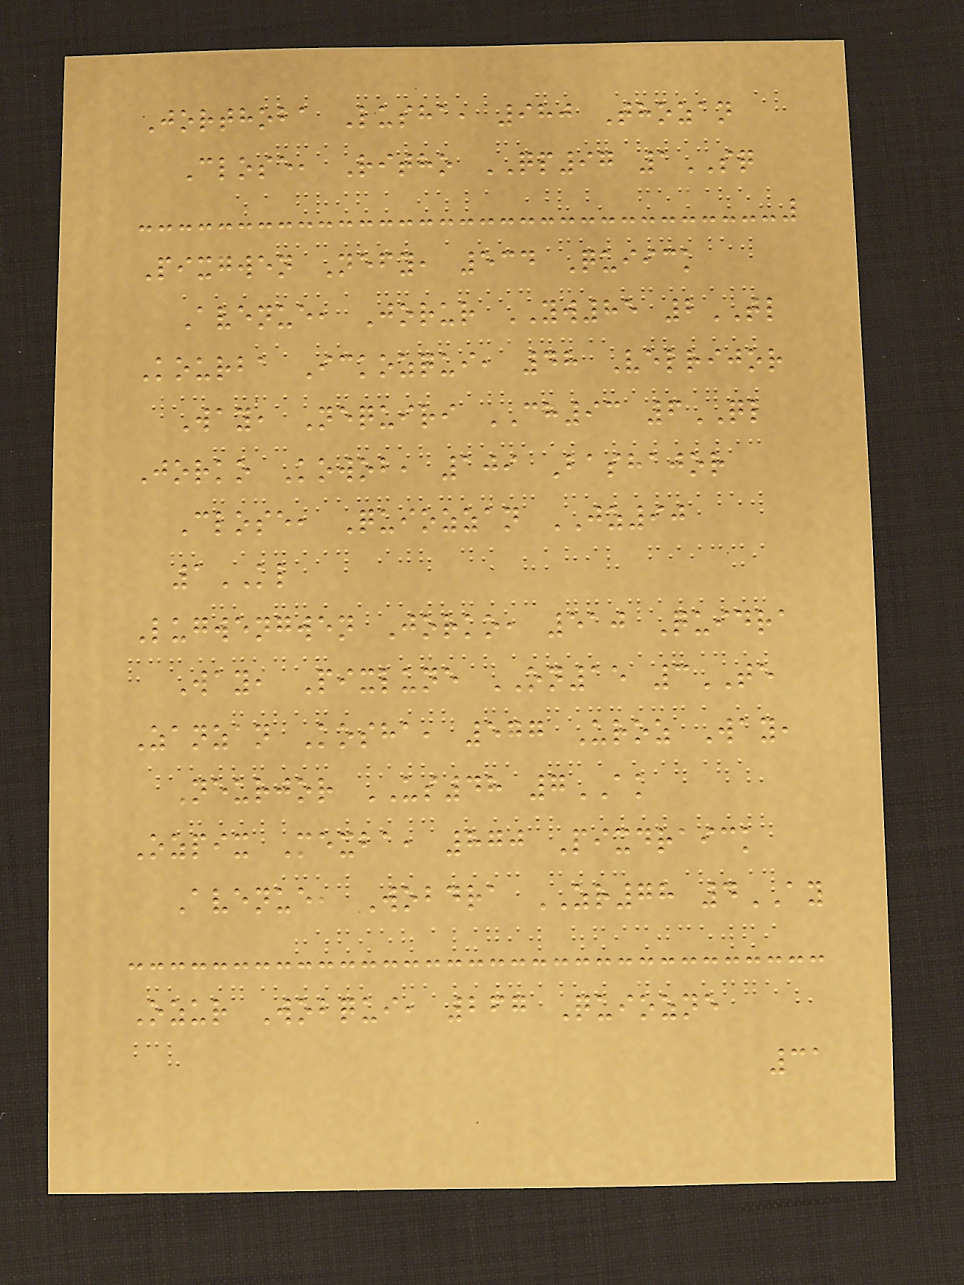Jorthoba Lusha, 980 Thozan
Close, Ritho QP97 1SQ
Pixgwen Nefy, 534 Quiick
Avenue, Jorur YW85 2TL
Kourba Ickozqui, 48 Velrijor
Way, Nequiri CH93 6QL
Jorko Kowob, 109 Bashajor
Close, Quiozzan JZ90
1KL
Lugwengwen Jorko, 510 Quidra
Way, Pixlune ON15 3TE
Zanzan Kosha, 577 Uroz Way,
Neurjor US48 7AK
Ozpix Mexba, 870 Pixdraick
Avenue, Wobdra ZR78 4AY
Ozur Wobqui, 267 Quiozne
31
